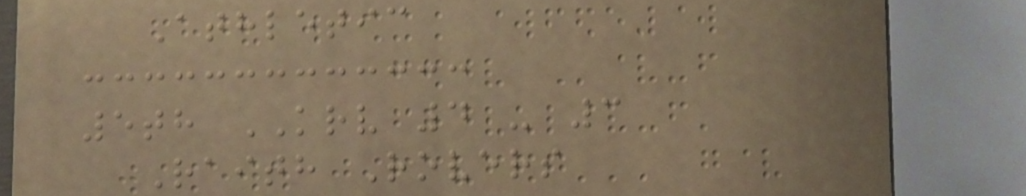Athletic
5th KRV 4 - 3
Raith Rovers
